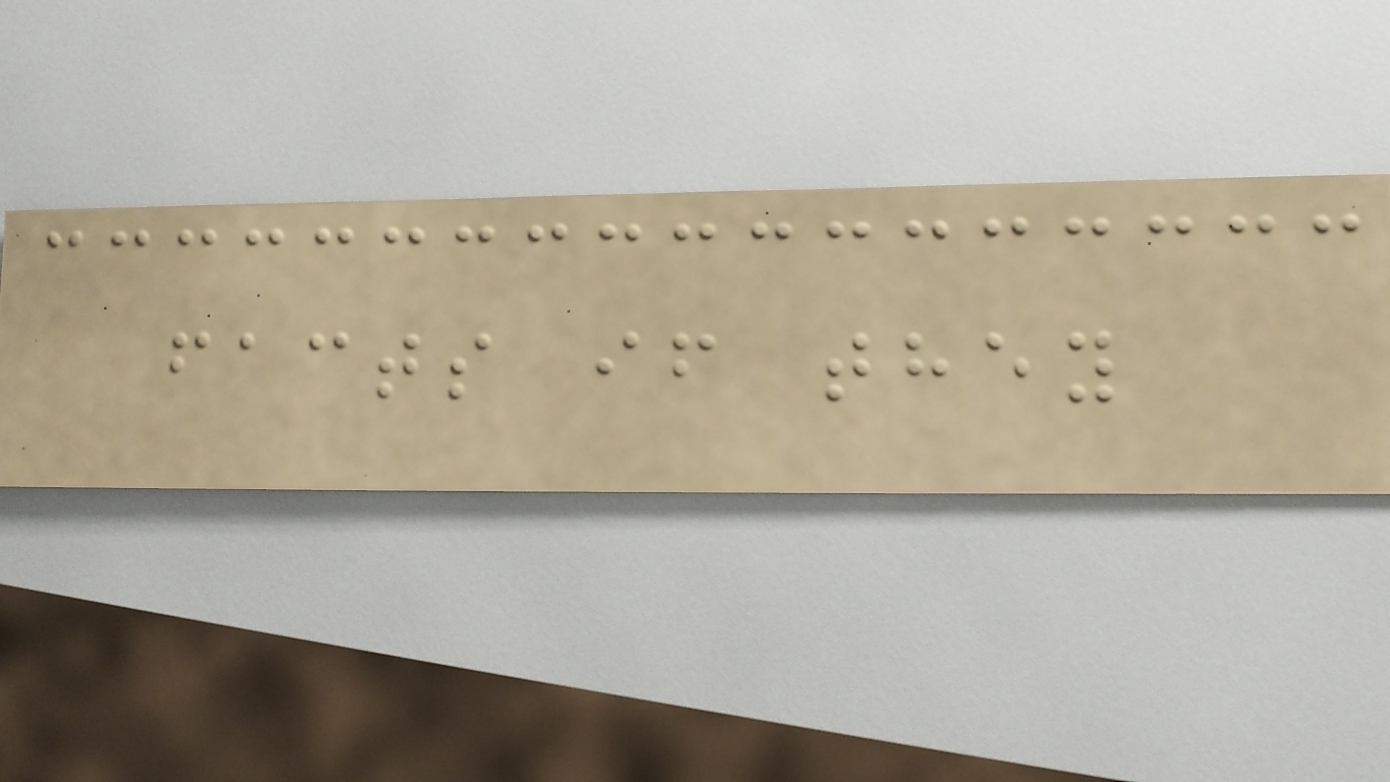facts if they
